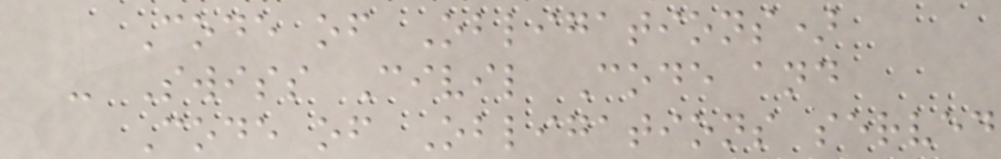Code of Obligations)
- Swiss Civil Code and
Code of Obligations served
